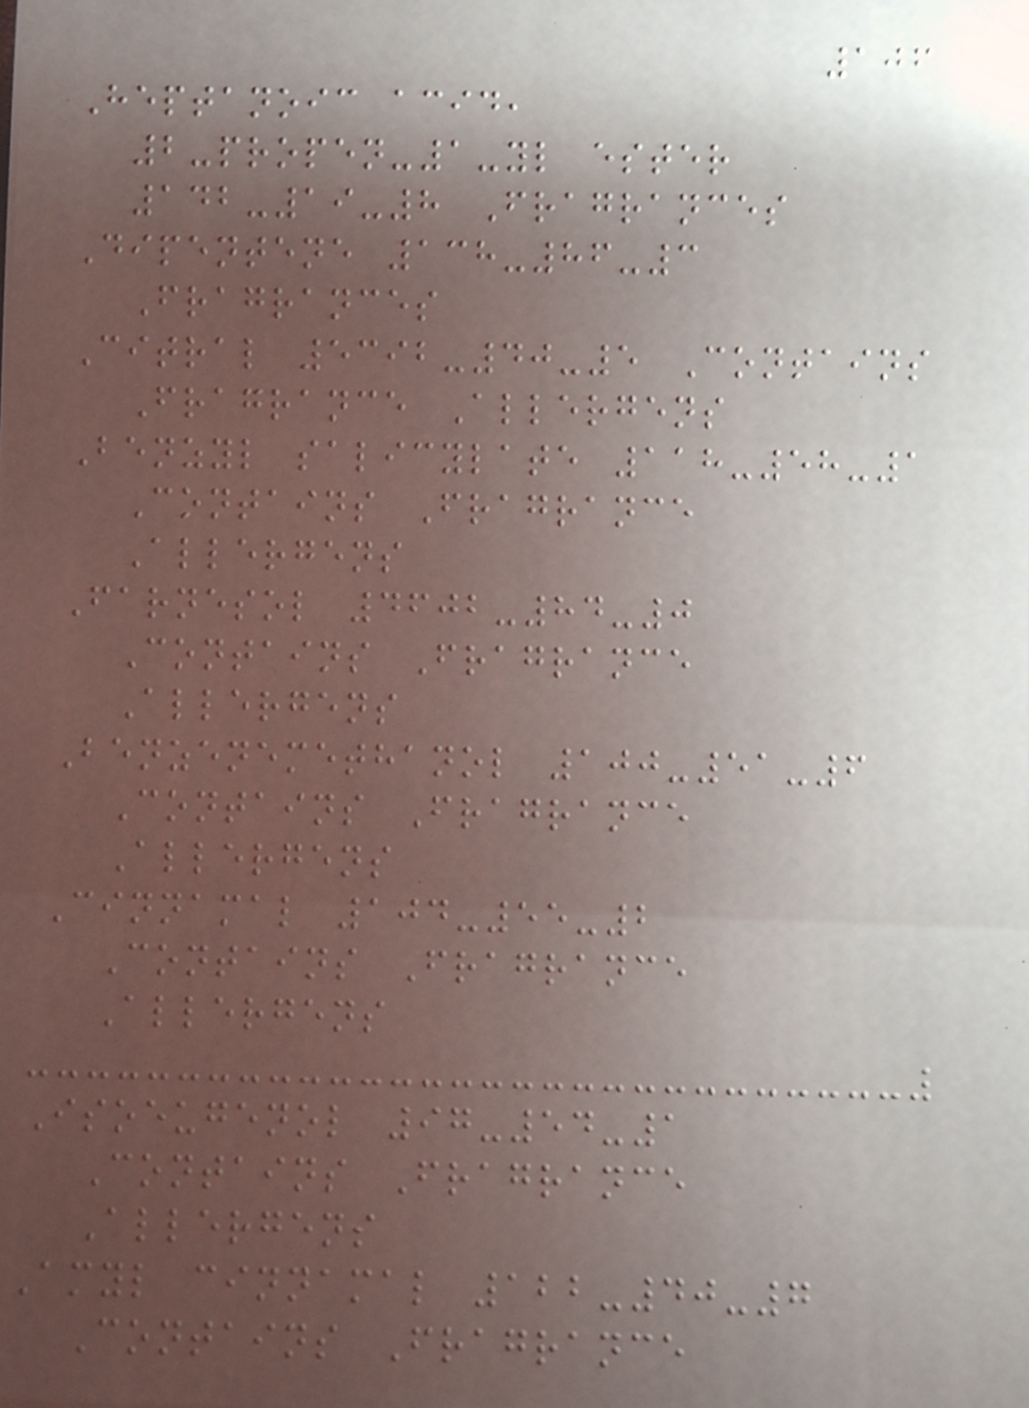106
Heptanoic acid,
2-propen-1-yl ester
142-19-8 Fragrances
Dipentene 138-86-3
Fragrances
Citral 5392-40-5 Contains
Fragrance Allergens
Benzyl salicylate 118-58-1
Contains Fragrance
Allergens
Farnesol 4602-84-0
Contains Fragrance
Allergens
Benzenemethanol 100-51-6
Contains Fragrance
Allergens
Cinnamal 104-55-2
Contains Fragrance
Allergens
Isoeugenol 97-54-1
Contains Fragrance
Allergens
Amyl cinnamal 122-40-7
Contains Fragrance
